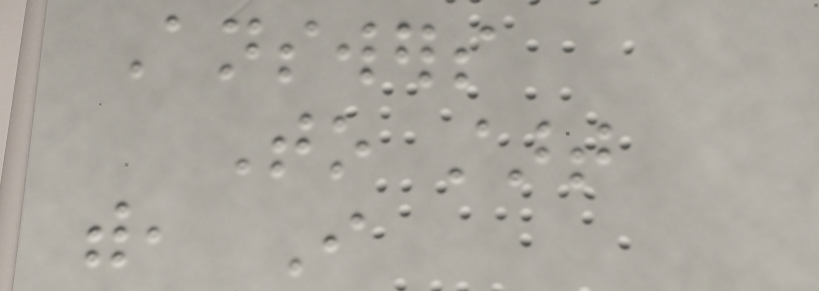Answers
To start
with, I
